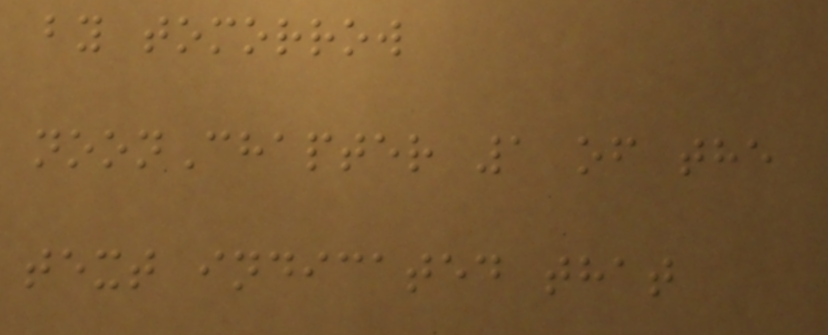by tomorrow
noonChapter 1 of the
text indicated that
